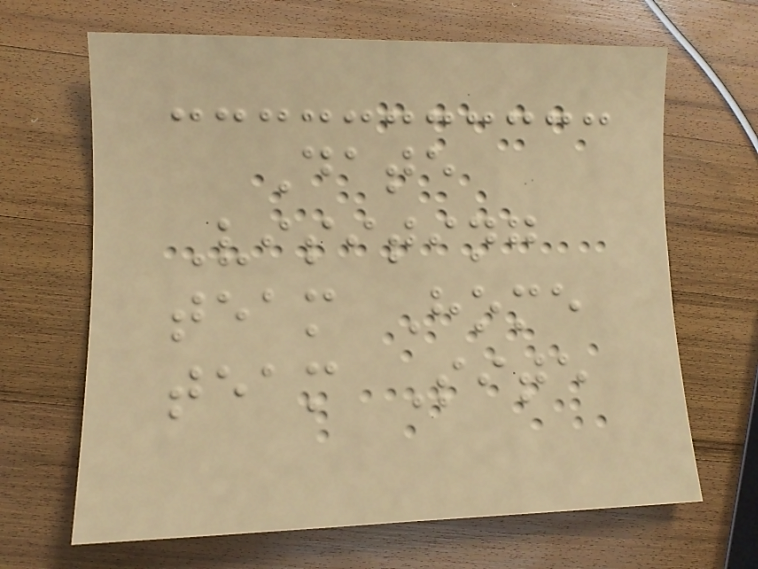Date
Visiting
team Home
team Site
